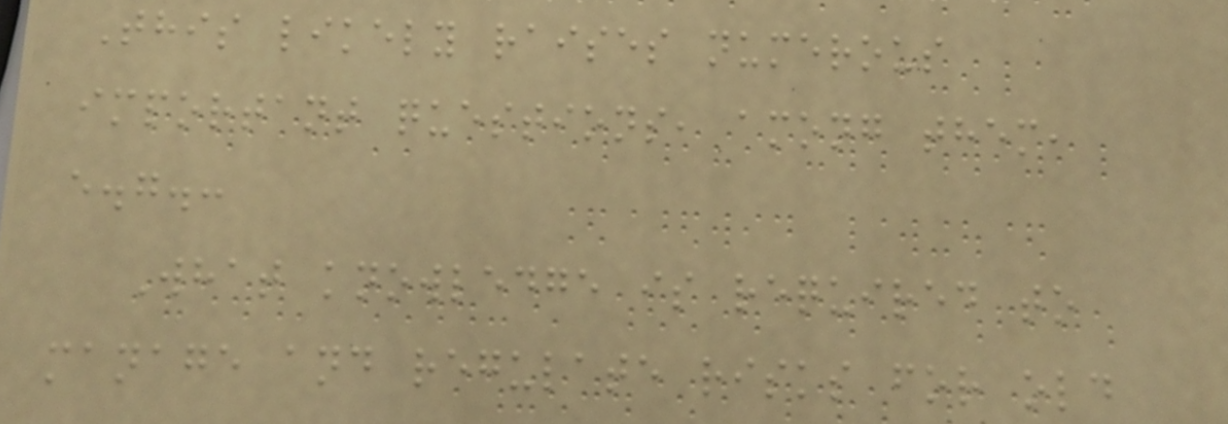This likely raises numerous
important questions, among them,
e.g.:
What knowledge is required to
manage and regulate risks for old
